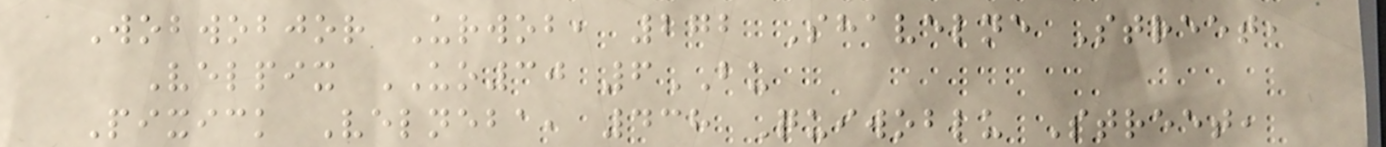Wobwobjor Urwob, 272 Shavelne Street,
Velpix UO30 6BU
Pixick Velneba, 438 Quiwoblu Street,
